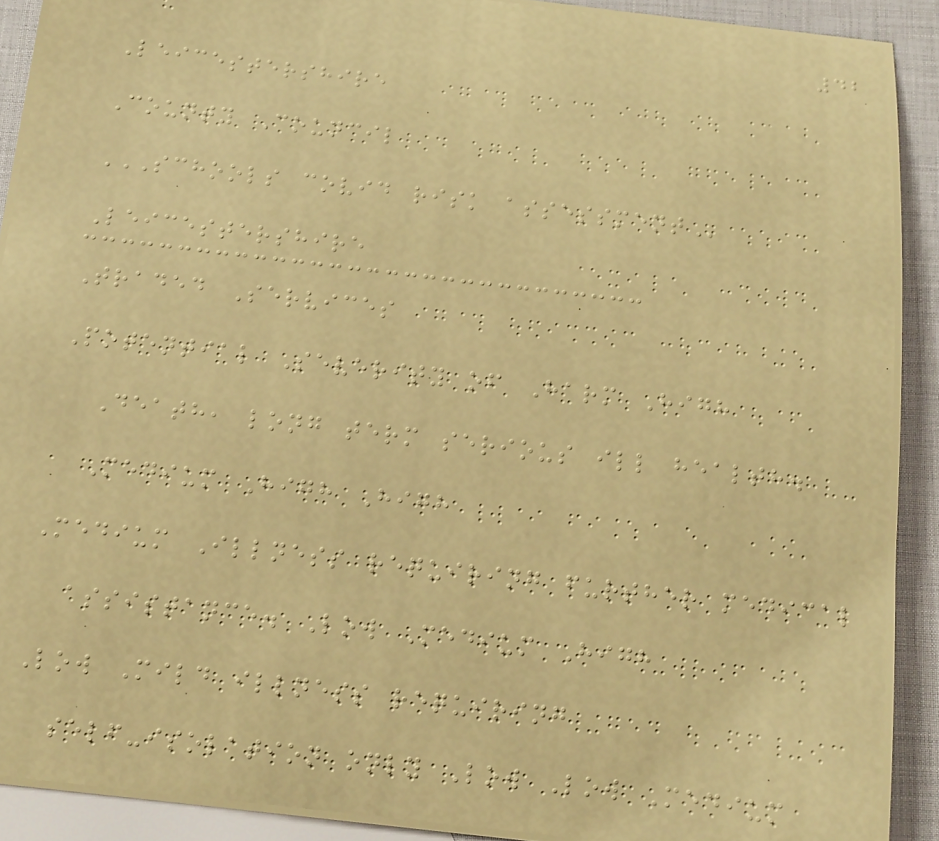42
Leicestershire
County Council
SCHOOLS COVID RISK ASSESSMENT
Leicestershire
Traded Services
Potential Severity of Harm High
Death, long term serious ill health.
Medium High High
Medium Illness requiring further medical
assistance. Low Medium High
Low Mild illness requiring
self-isolation only Low Low Medium
